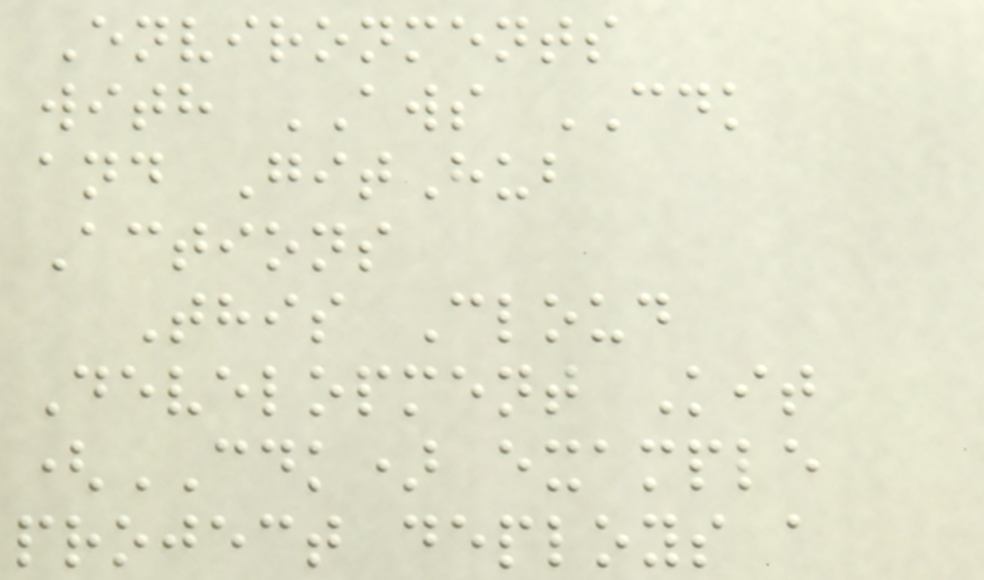Environments
with AWS CDK
and GitHub
Actions
This Cloud
Development Kit
(CDK) example
project deploys a
